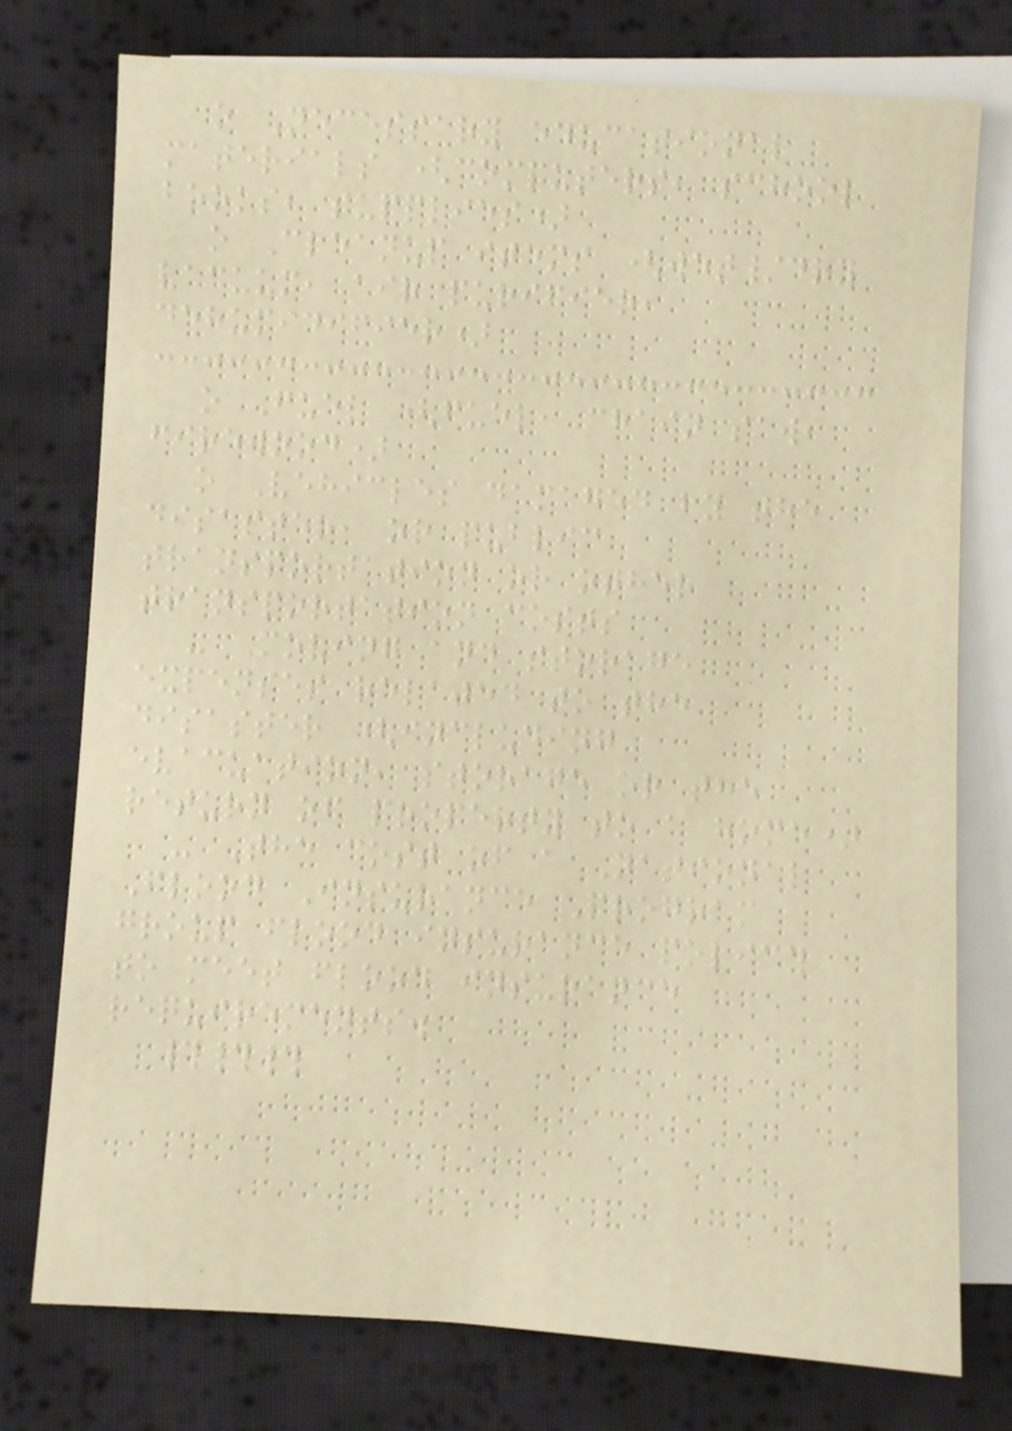o Necessary educational
materials (computers, school
books, supplies)
o Cleanup items (wet/dry
vacuum, air purifier,
dehumidifier)
o Fuel (fuel, chain saw,
firewood)
o Vehicles damaged by the
disaster, or public
transportation or other
transportation costs
- Moving and storage
expenses related to the
disaster (including
evacuation, storage or the
return of property to a home)
- The cost of a National
Flood Insurance Program
group flood insurance policy
to meet flood insurance
requirements.
###
